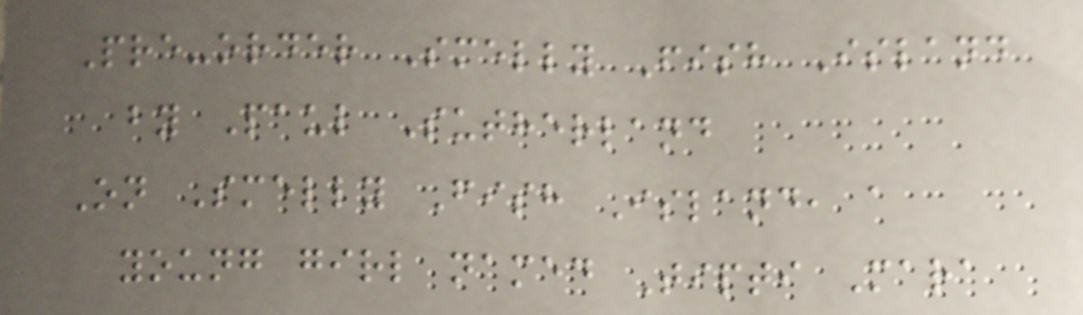Pre-order Smelly Fish Island
by Paul Sutherland
On Smelly Fish Island, a
young girl named Tipti Mara
